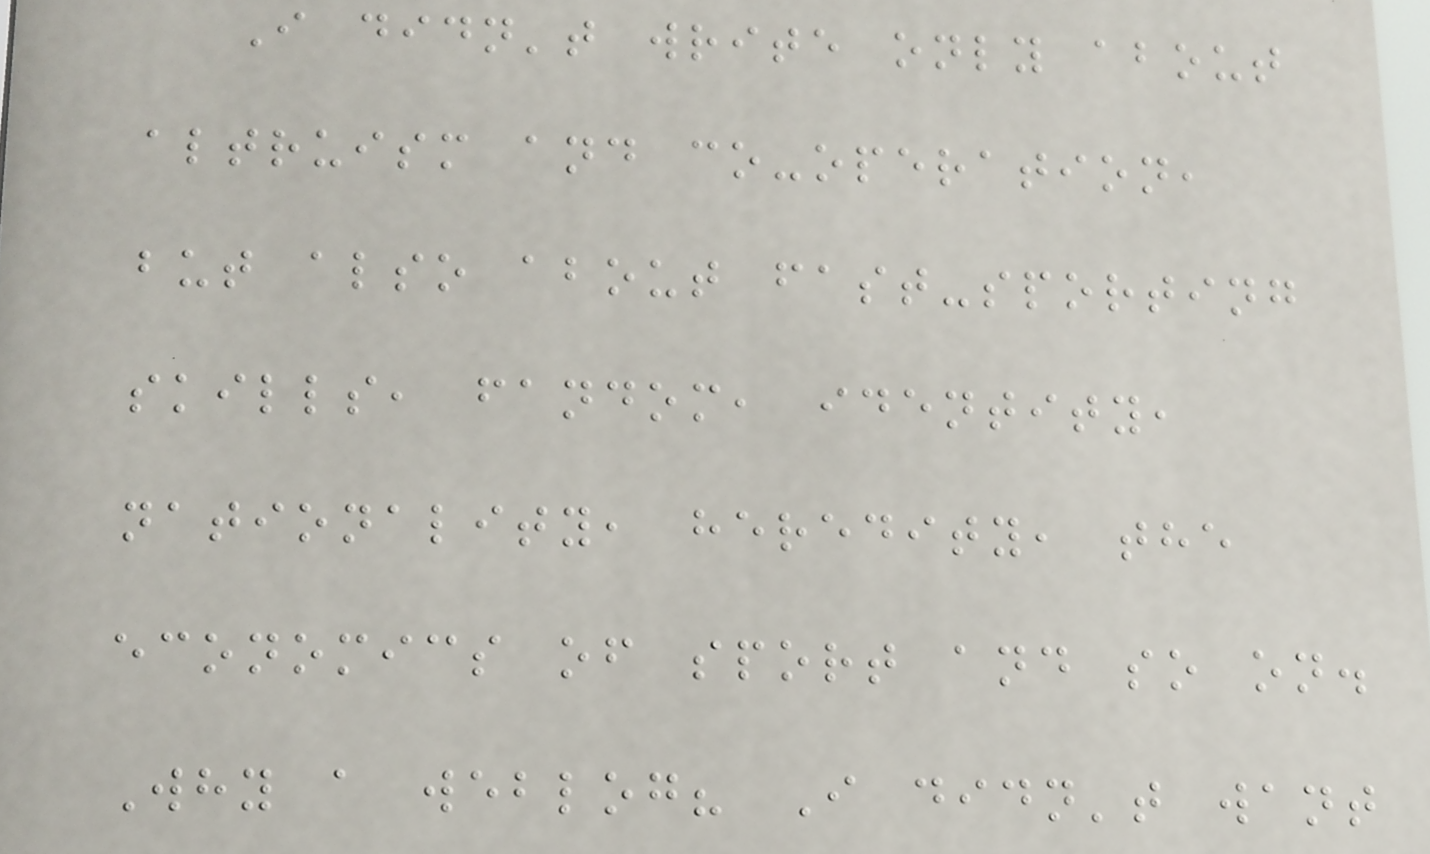I didn't write only about
altruism and co-operation,
but also about fast-sporting
skills, fandom, identity,
nationality, heredity, the
economics of sport and so on.
Why a weblog? I didn't want
